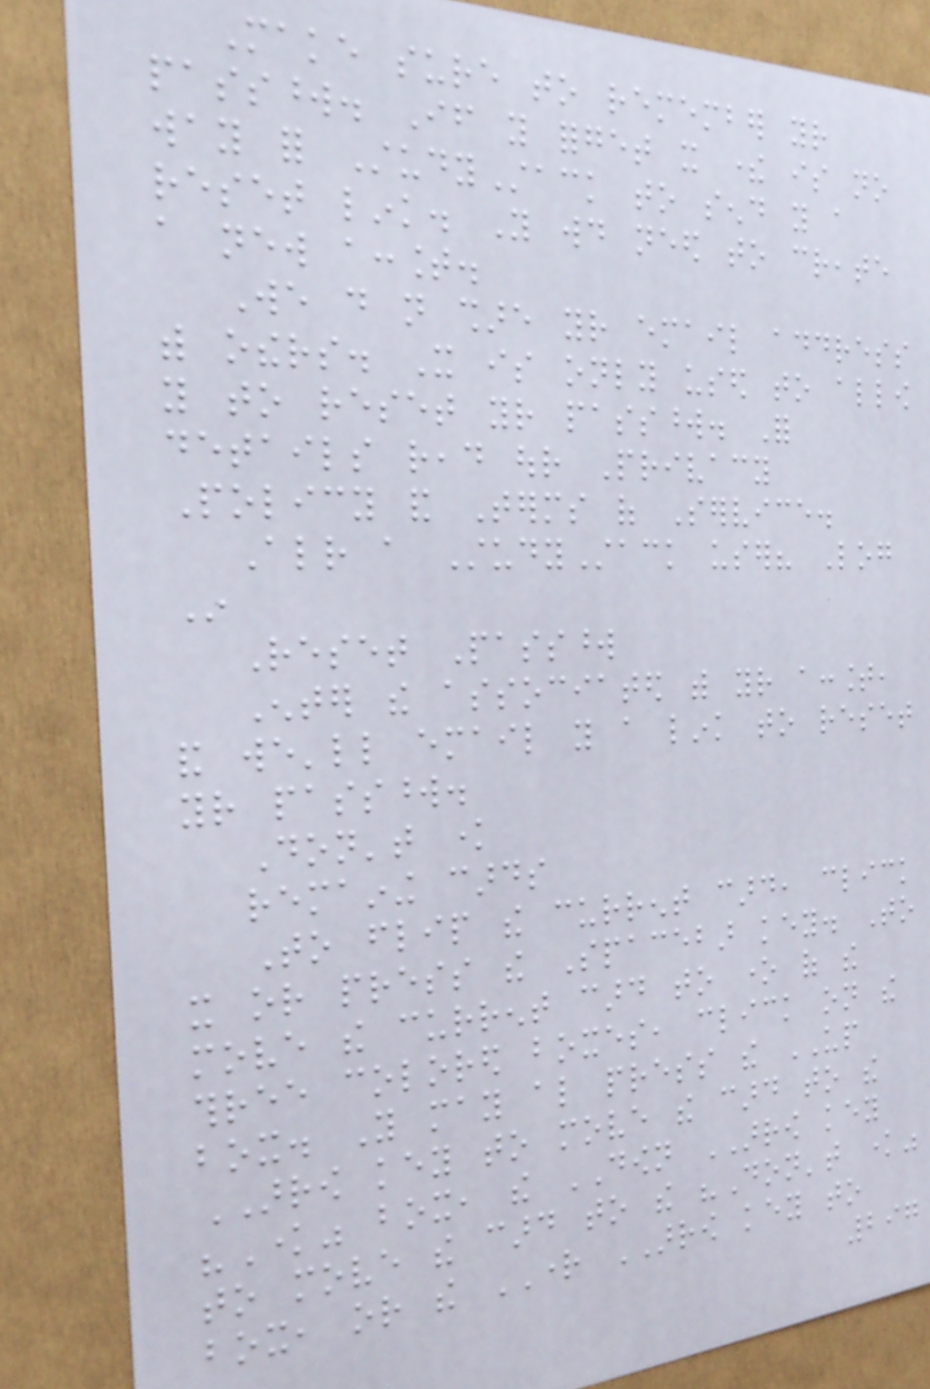Make sure to remember your
password. If you forget it there is no
way for StudyStack to send you a
reset link. You would need to create
a new account.
We do not share your email address
with others. It is only used to allow
you to reset your password. For
details read our Privacy
Policy and Terms of Service.
Already a StudyStack user? Log
In
Reset Password
Enter the associated with your account,
and we'll email you a link to reset
your password.
Don't know
remaining cards
To flip the current card, click
it or press the Spacebar key. To
move the current card to one of the
three colored boxes, click on the
box. You may also press the UP
ARROW key to move the card to the
"Know" box, the DOWN ARROW key
to move the card to the "Don't know"
box, or the RIGHT ARROW key to
297
